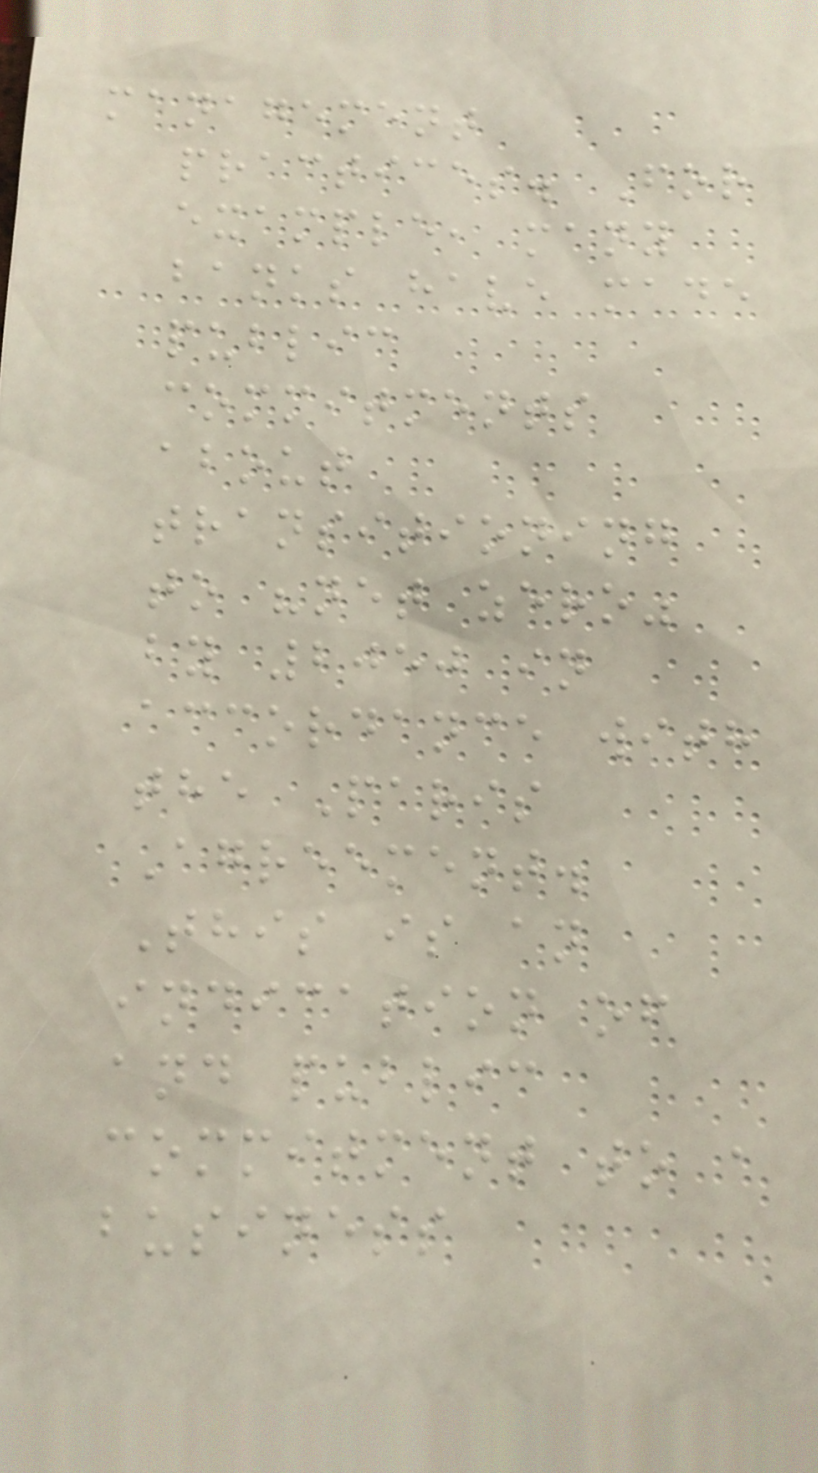management
practices. For
example, many
banks have made
public
commitments
about
transitioning
to "net zero"
by 2050 in
accordance with
the Paris
Agreement.
This is an
indication of
and public
commitment to a
business
